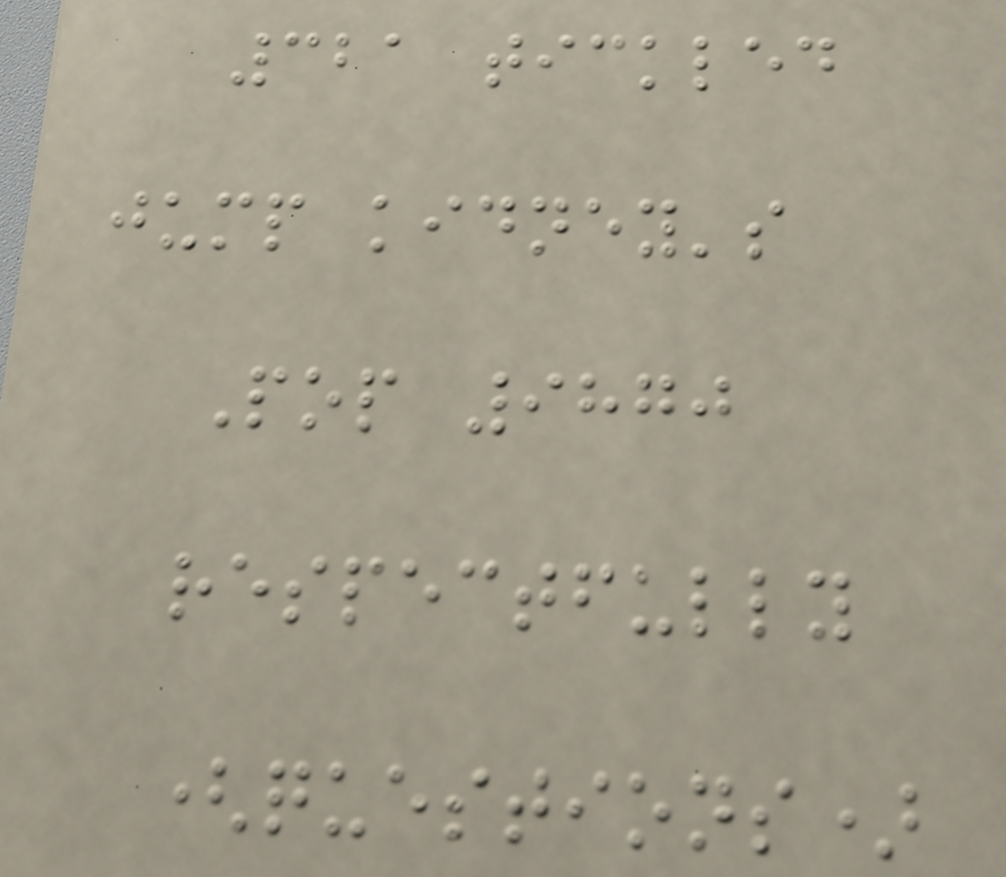321 tickled
jump kidney's
Pop 9870
respectfully
(questions)
